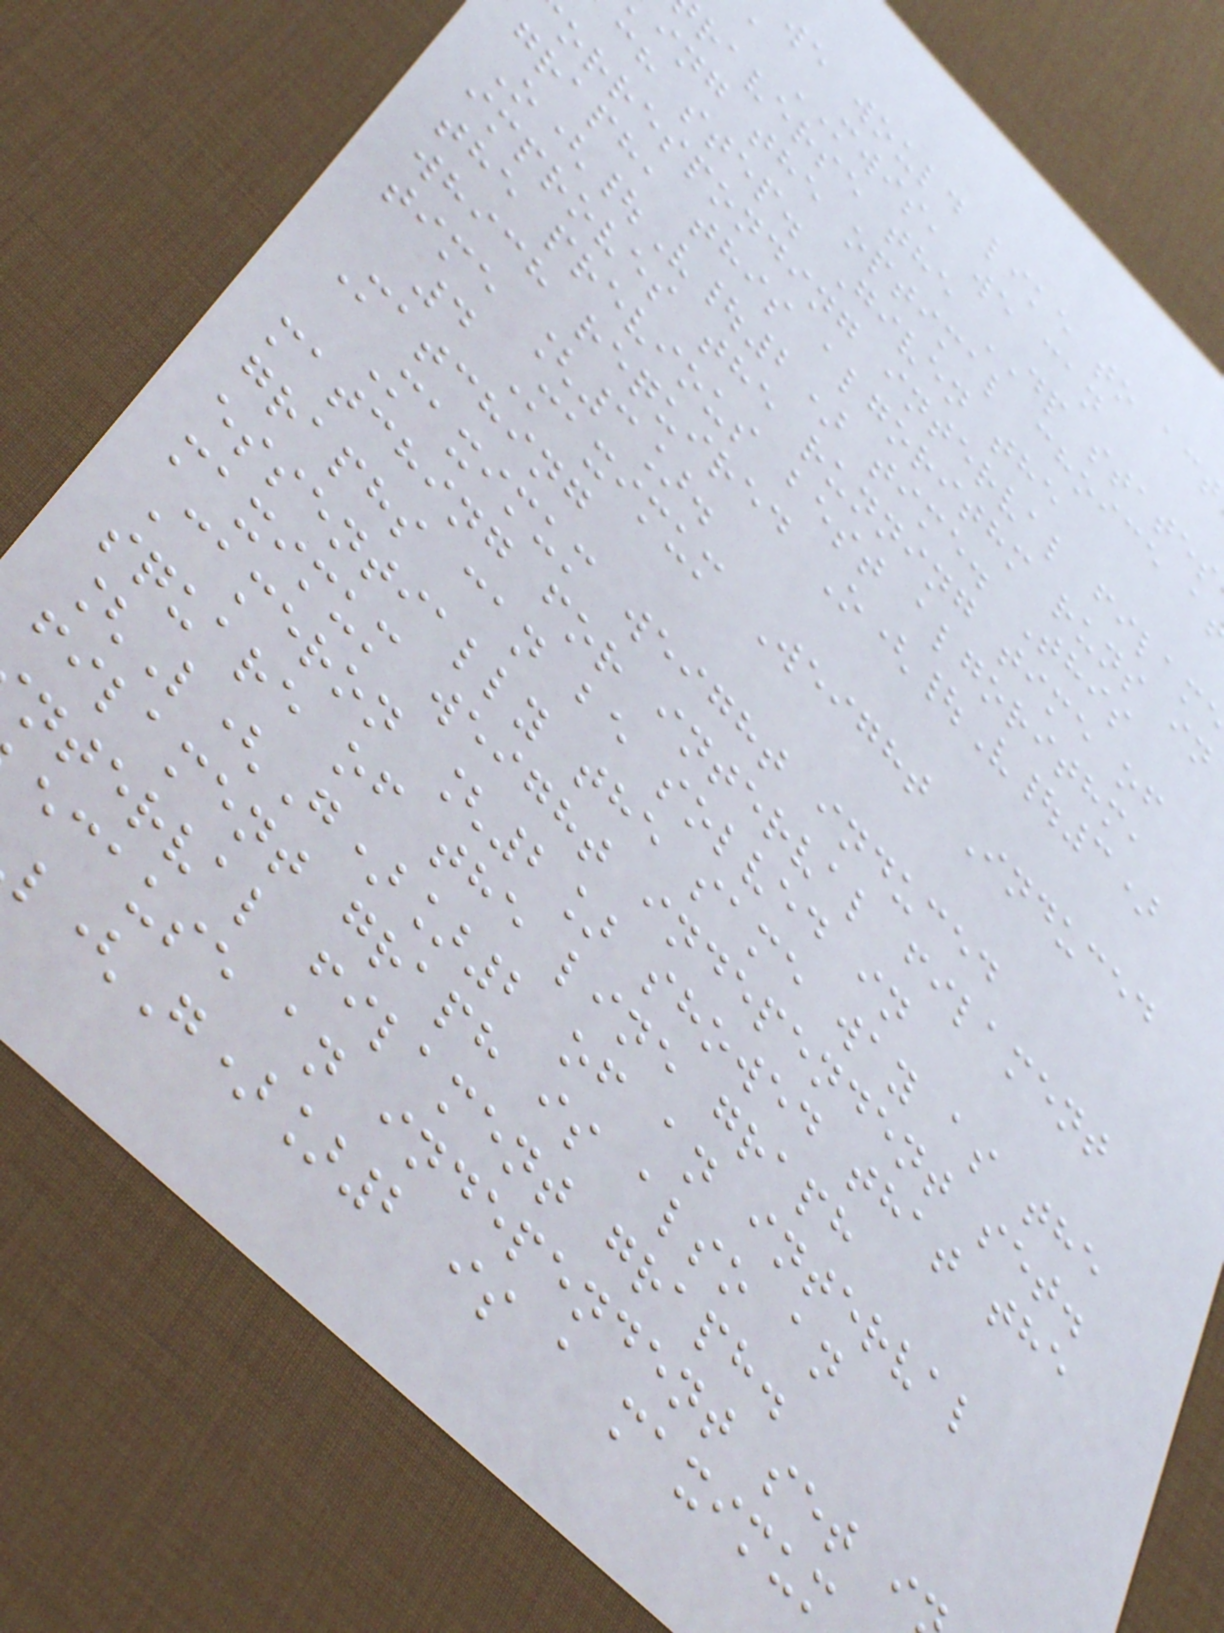we would like to act
a MWIS, we can
raverse the DP states
ing the optimal choice a
ch step. Given the
orresponding interval filam
graph, this algorithm runs in
O(|V|2) time. This
improves the running time of
the previous best algorithm,
which required O(|V|3)
time [3].
4 Maximum Weight Induced
Matching
Maximum weight induced
matching for interval filament
graphs can be solved in
essentially the same way as the
maximum weight independent set.
Cameron [2] showed that the
square of the line graph
[L(G)]2 of an interval
filament graph is also an
nterval filament graph.
ecause an independent set i
(G)]2 is a maximum
